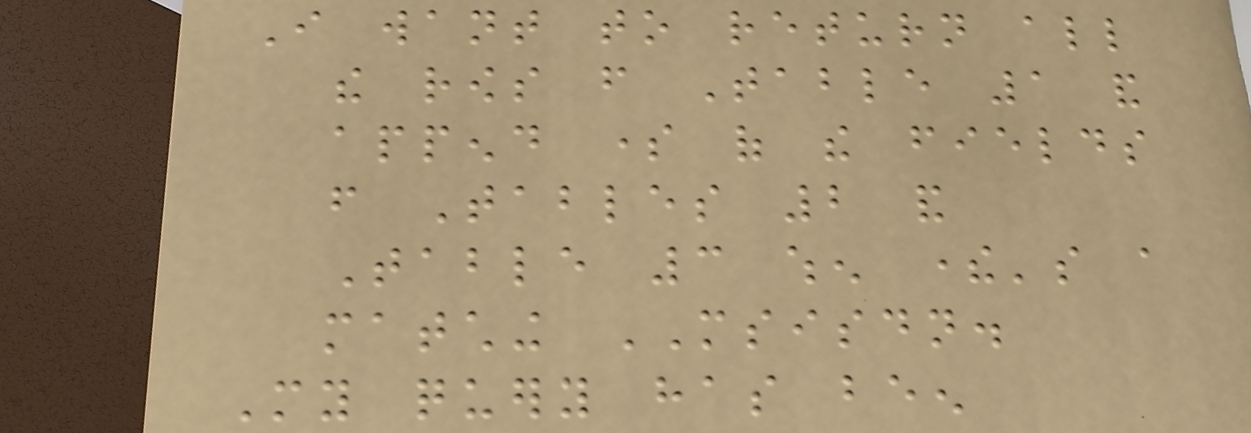I want to return all
the rows from Table 1 and
append some of the fields
from Tables 2 and
Table 3 when there's a
matching MSISDN.
My query has been
